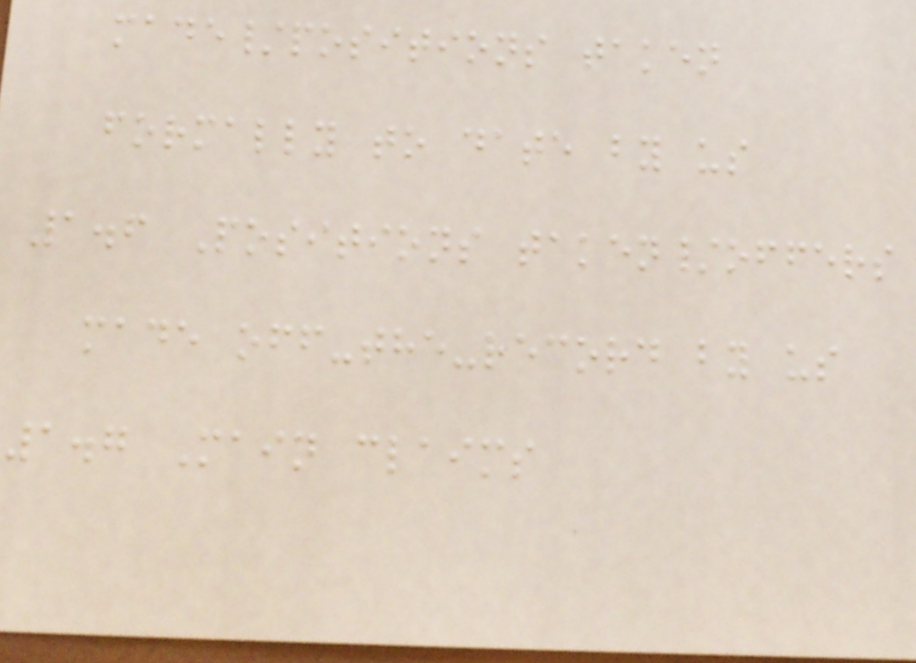made/positions taken
formally to date by us
1.6 Positions taken/offers
made off-the-record by us
1.7 Main claims
